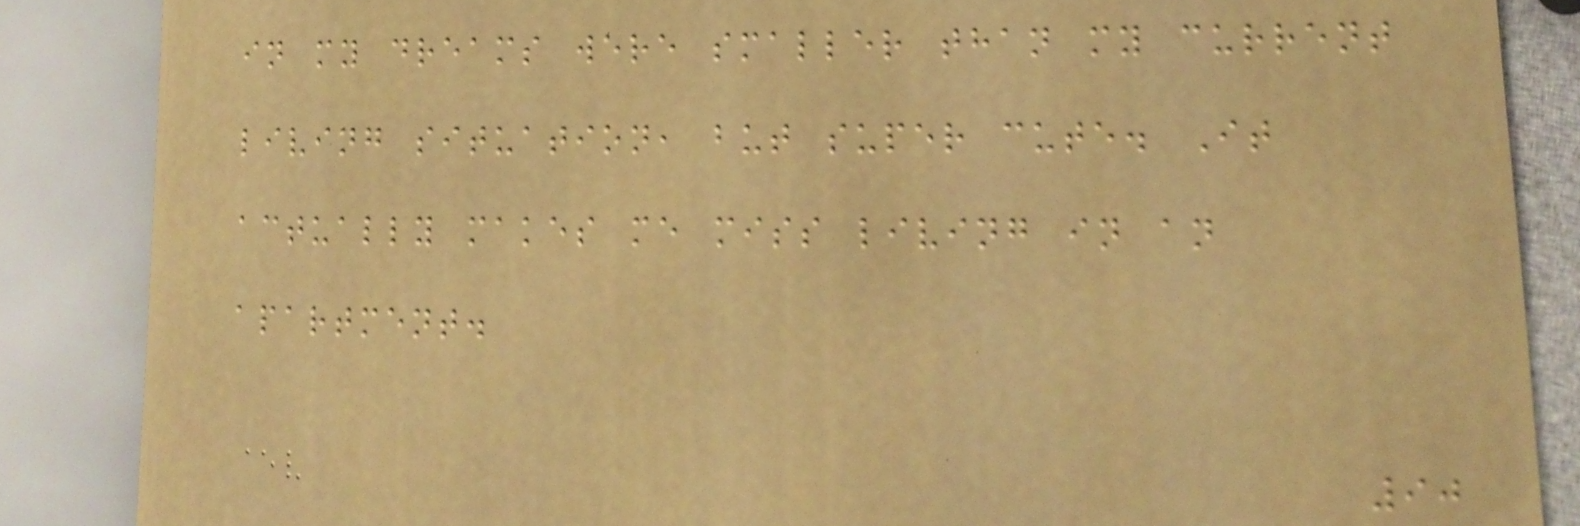in my dreams were smaller than my current
living situation, but super cute. It
actually makes me miss living in an
apartment.
90
